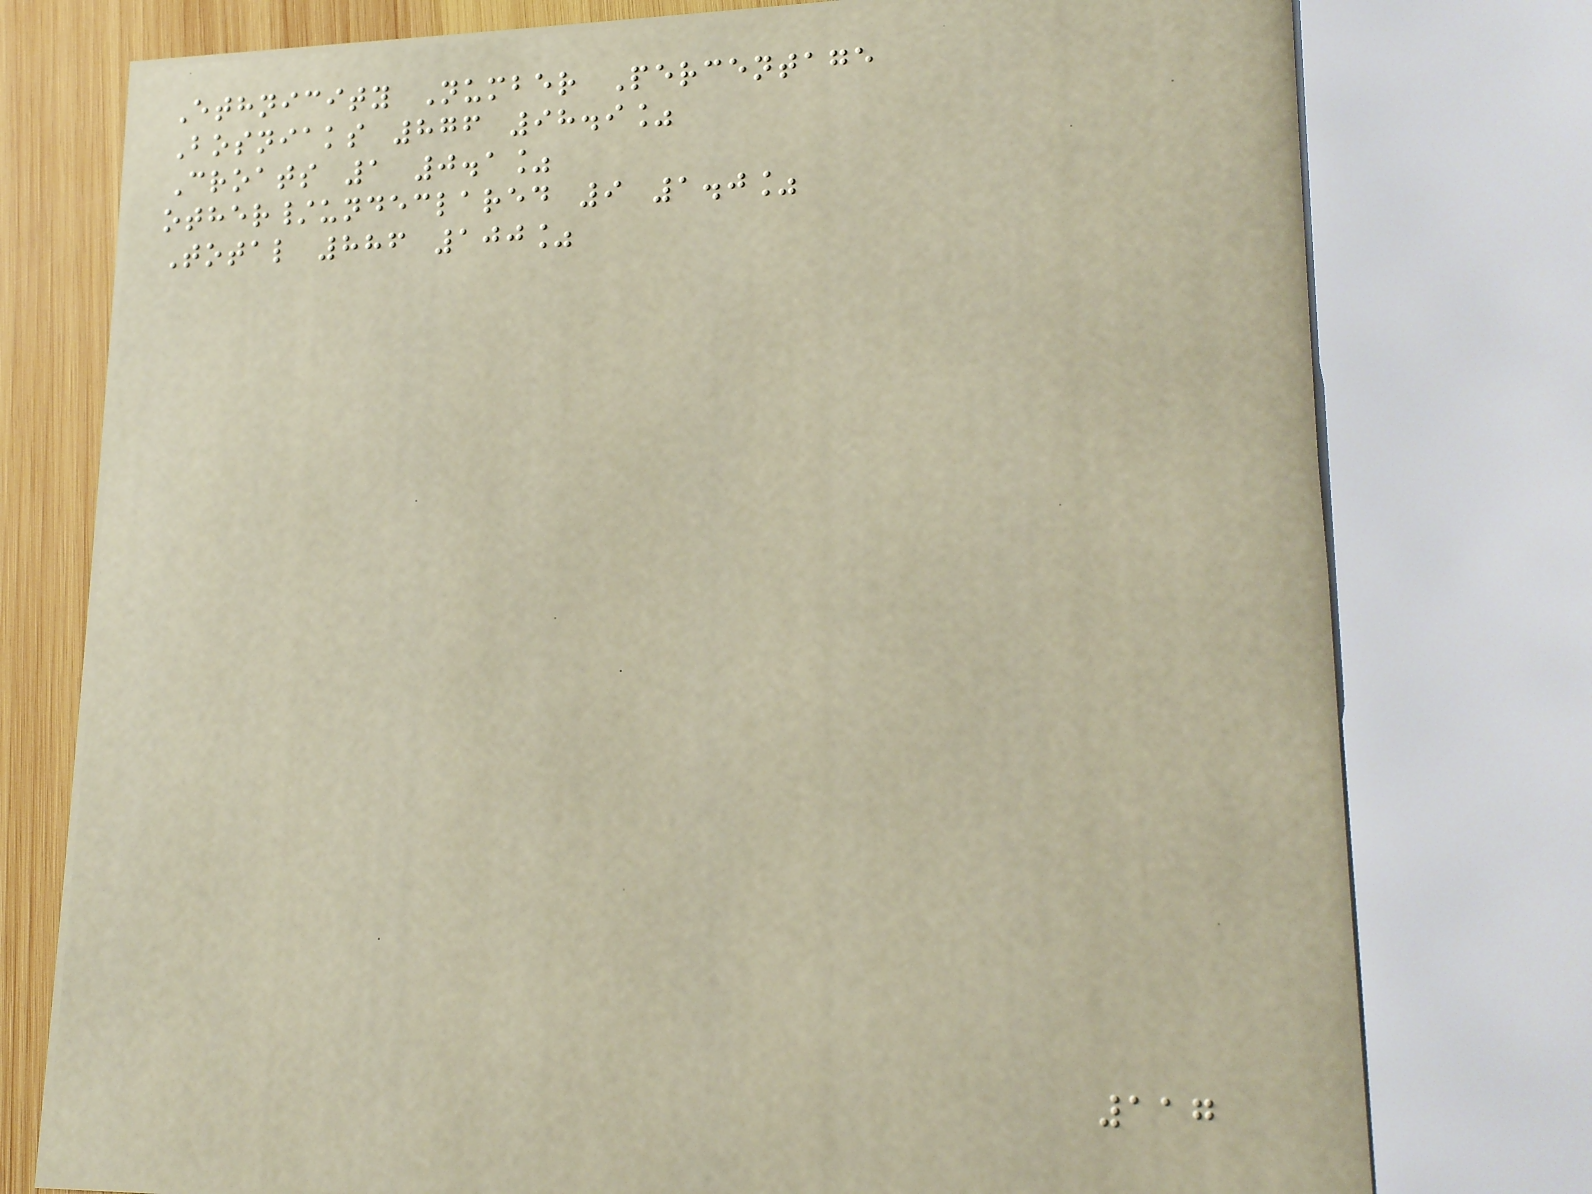Ethnicity Number Percentage
Bosniaks 876 98.9%
Croats 1 0.1%
other/undeclared 9 1.0%
Total 886 100%
117
